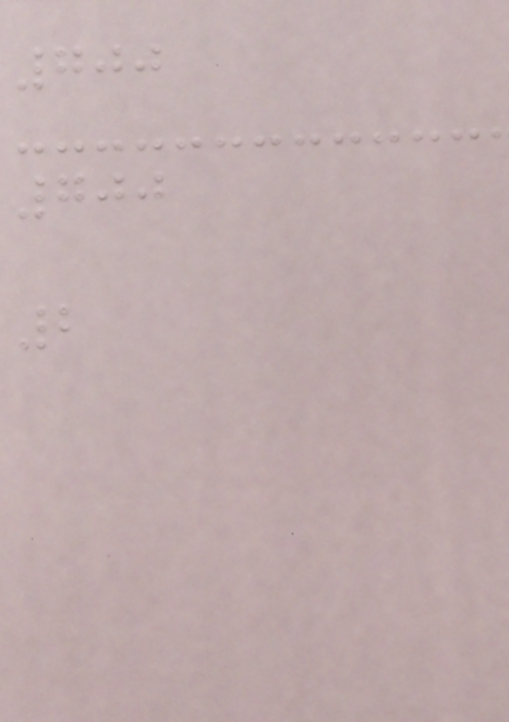700
700
2
